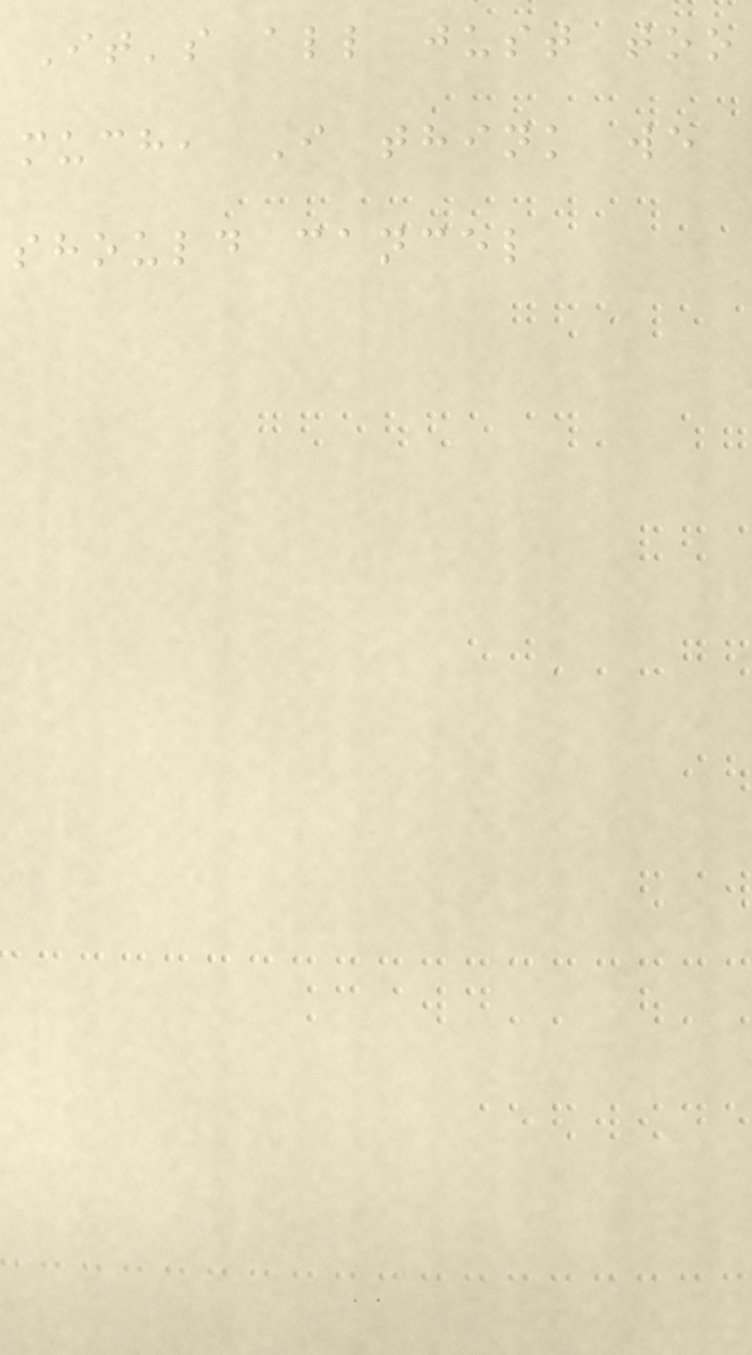It's all just too
much, I think we
should cancel
